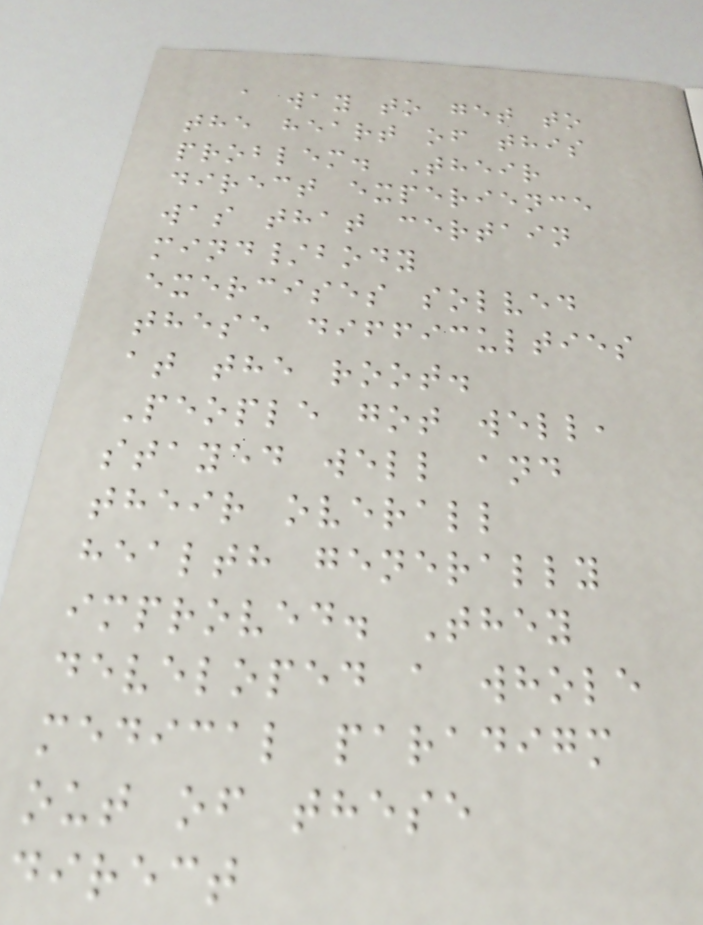a way to get to
the heart of this
problem. Their
direct experience
was that certain
mind/body
exercises solved
these difficulties
at the root.
People got well,
stayed well and
their overall
health generally
improved. They
developed a whole
medical paradigm
out of these
direct
